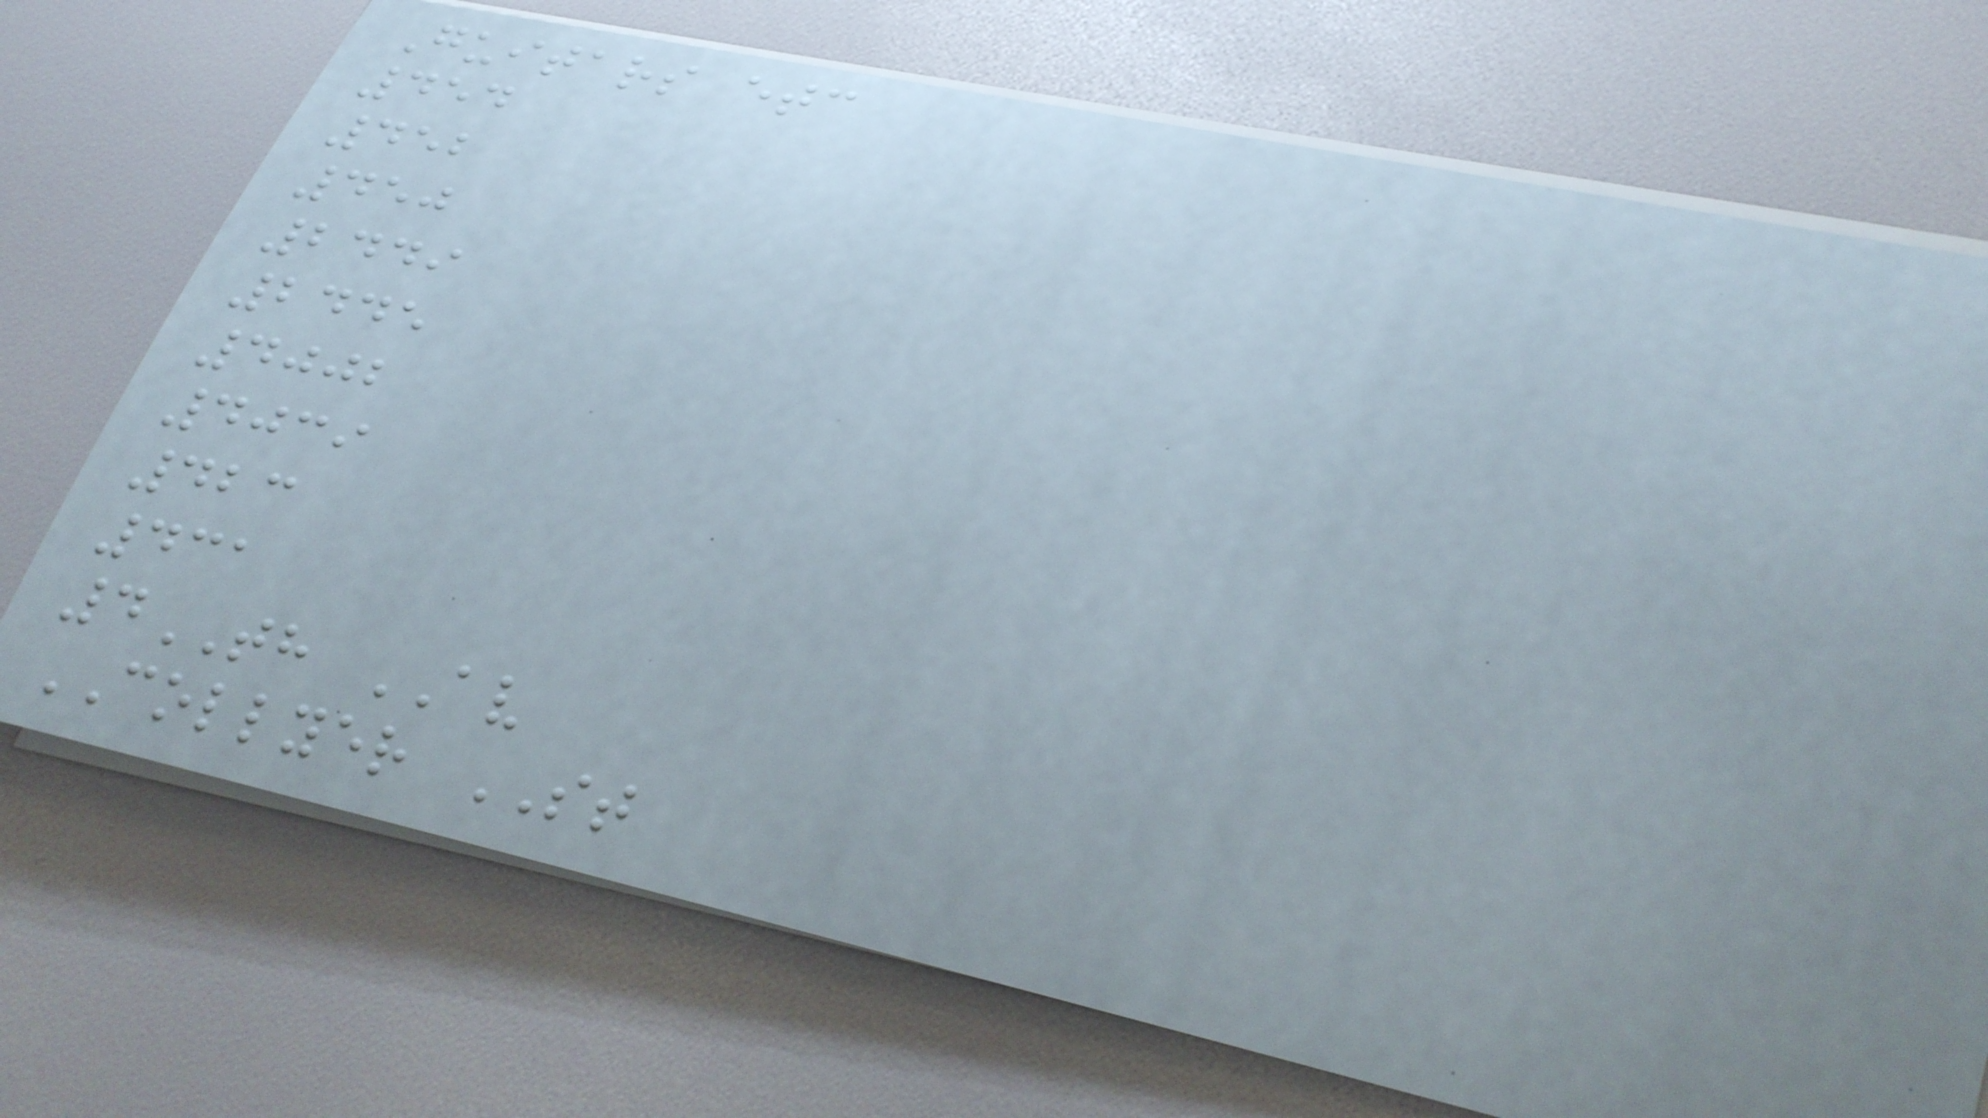Guitars etc
454
452
450
2449
2445
4002
4039
423
431
4TH AV
COLLYER ST
